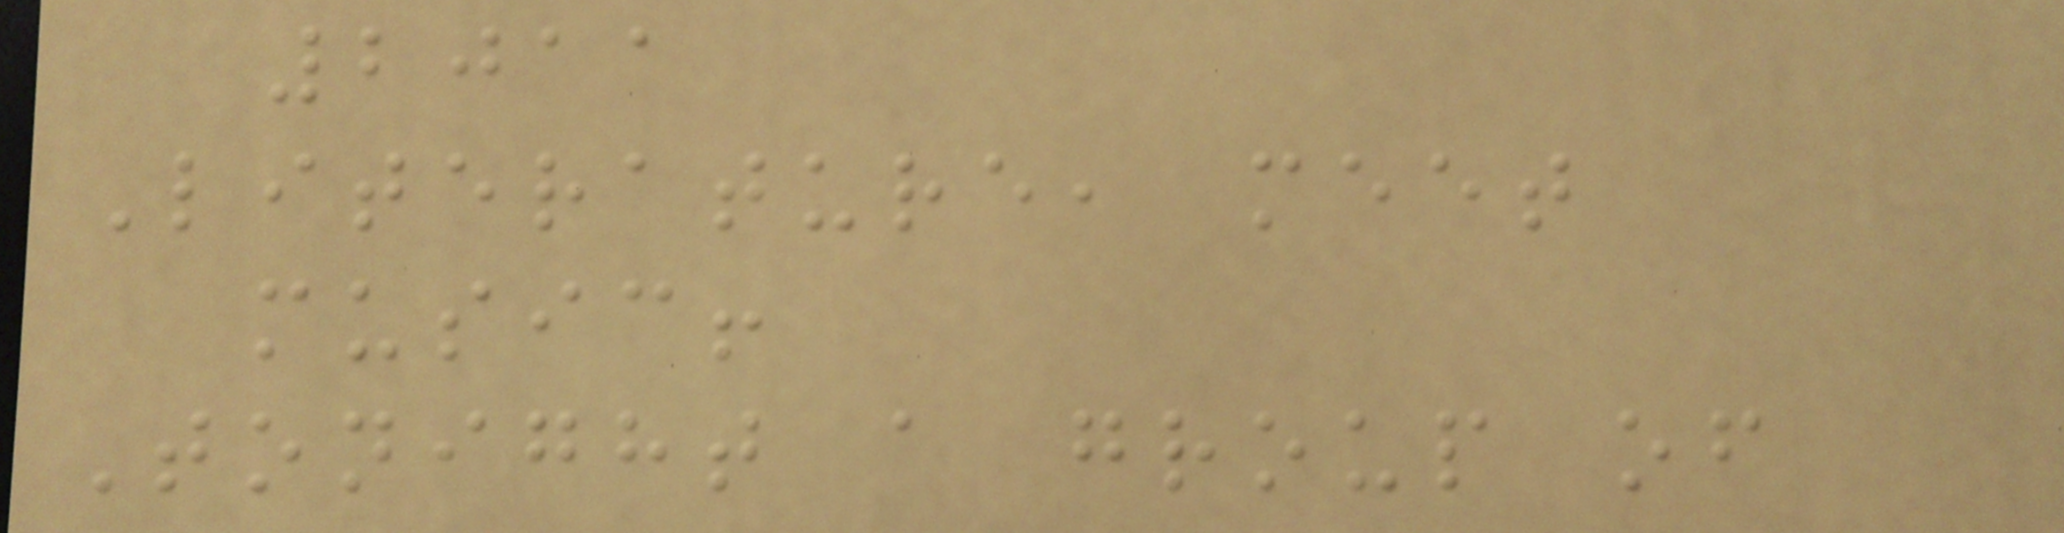2011
Literature, meet
music!
Tonight a group of
